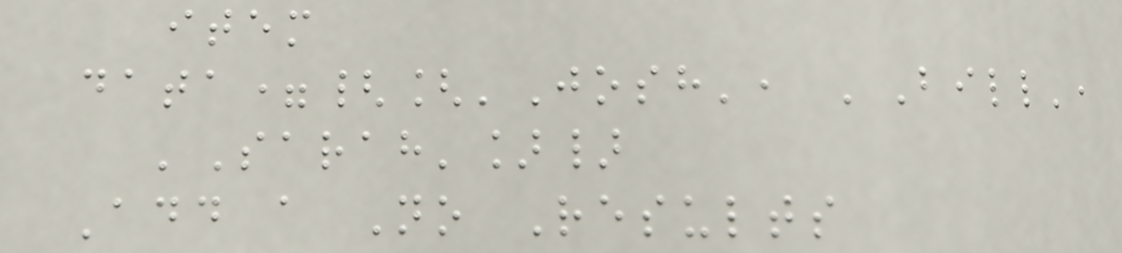item
data={['Josh', 'Bill',
'Sarah']}
Add a No Results
